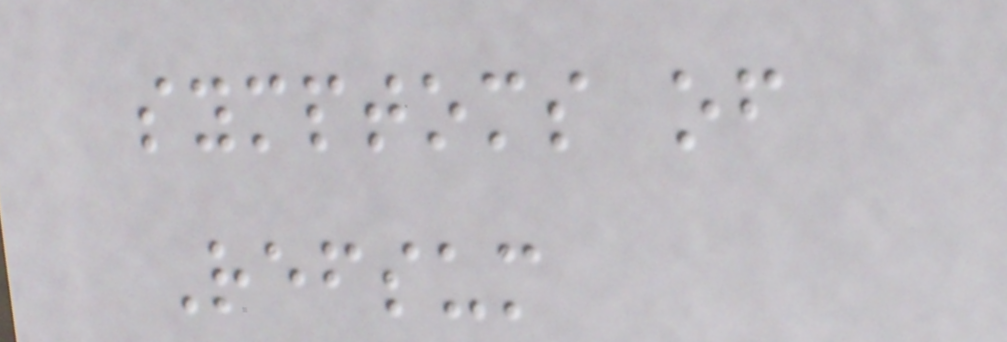symptoms of
Refsum
